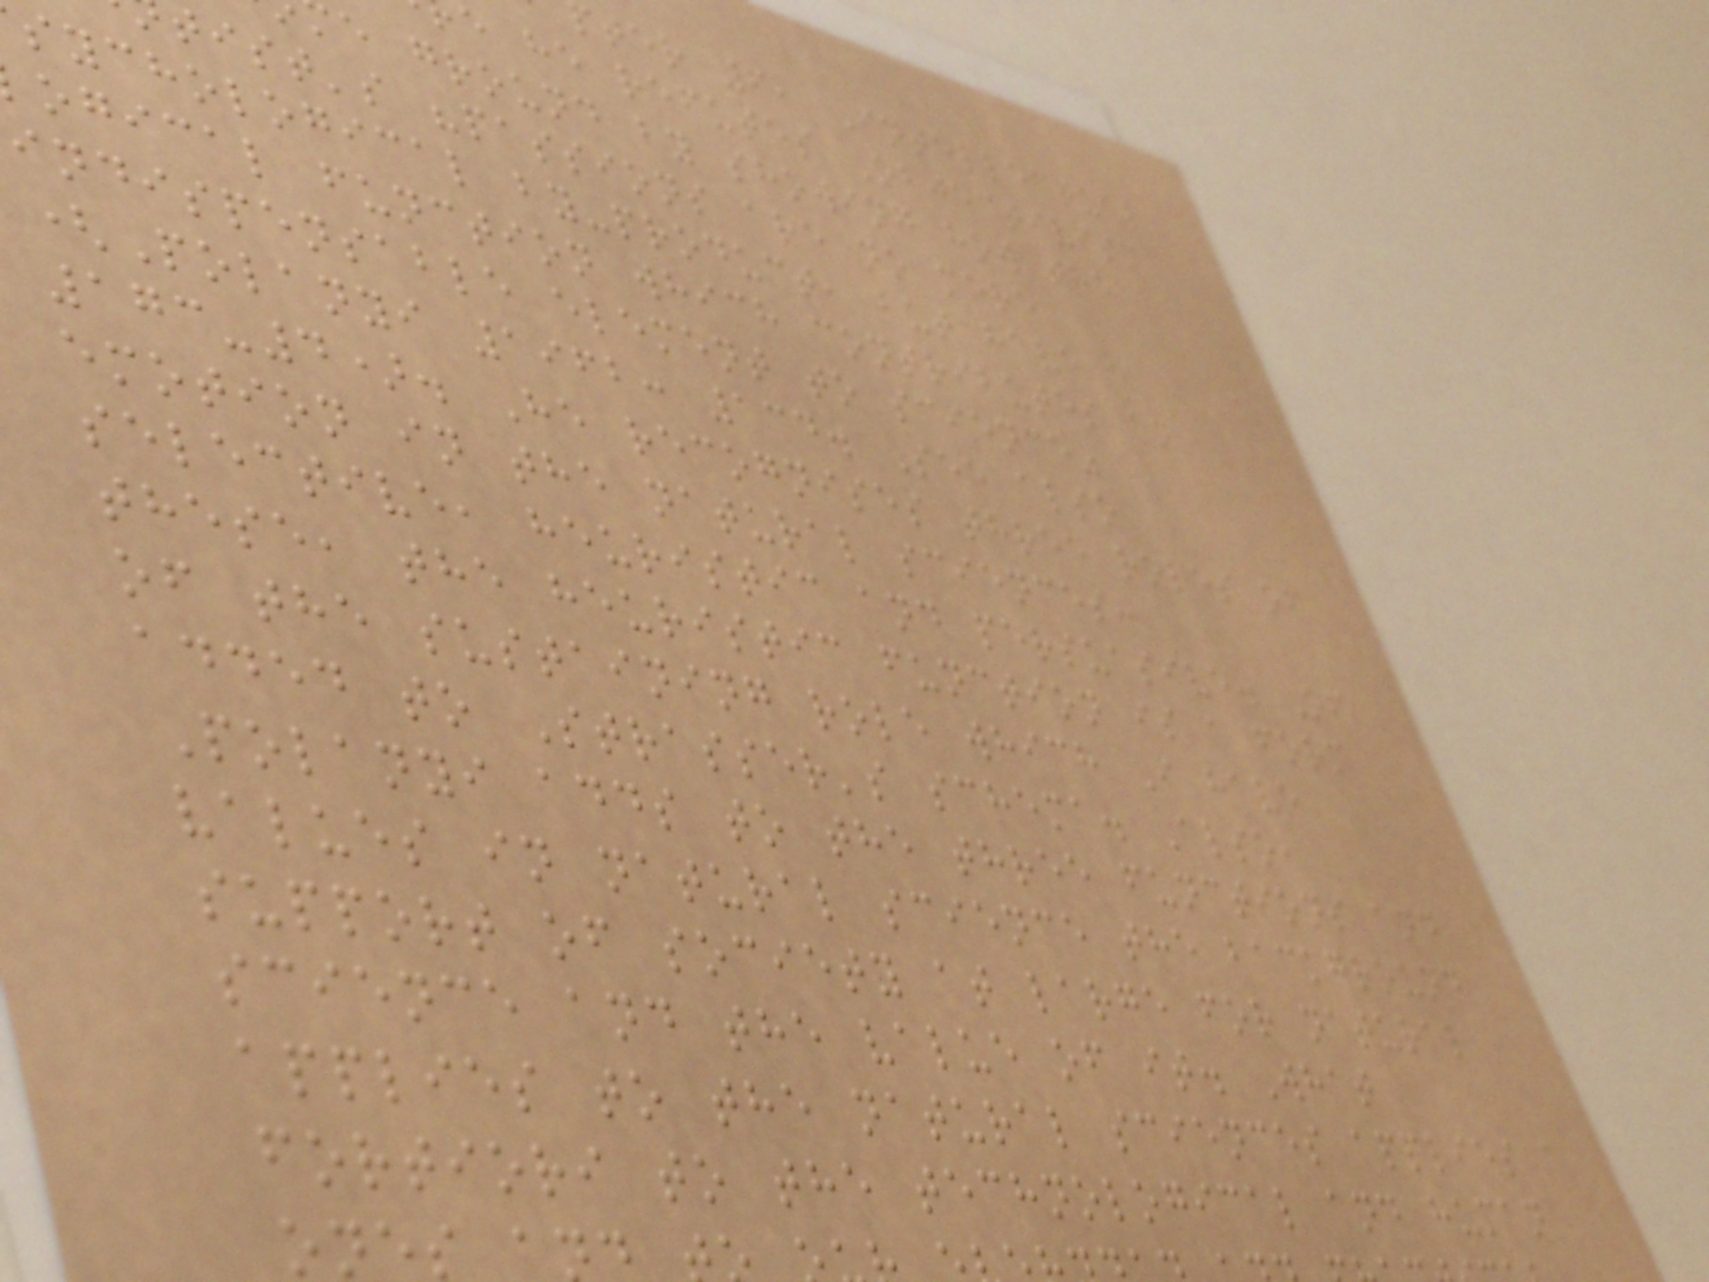pter 6, Intellectual
e he refutes Objectivism
e ground by showing how the
tist's "passions are no mere
sychological by-product, but have a
ogical function which contributes an
indispensable element to science"
(Polanyi 1962: 134. See also
173-4). He recognises three roles of
emotion in the natural sciences:
selective, heuristic and persuasive. Of
these, the heuristic function is a form
of the sustaining role which I have
added to Strasser's schema. Also,
Polanyi adds to the three functions and
values in natural science the background
support of society at large for natural
science and the value of it. What
applies to the natural sciences applies a
fortiori to the technological and human
